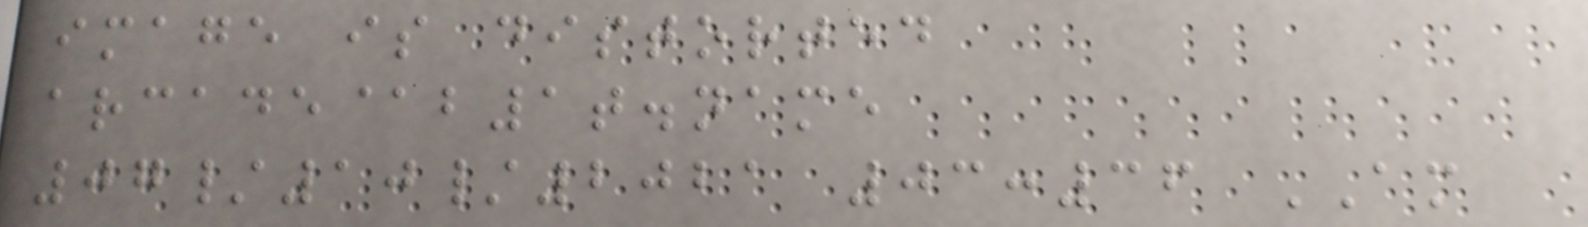image is distorted
arcade@b1t.name
07/10/2021 03:36 AM
